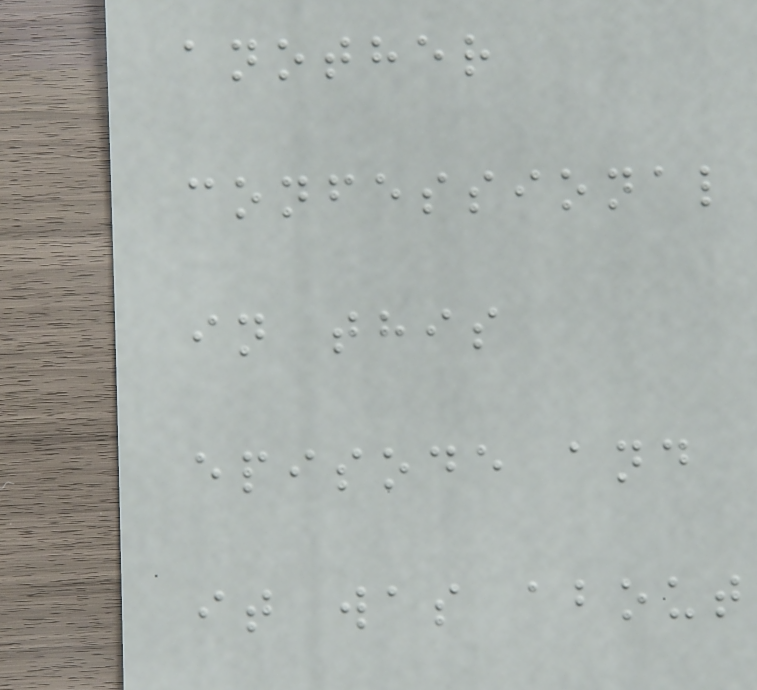another
confessional
in this
episode and
it was about
